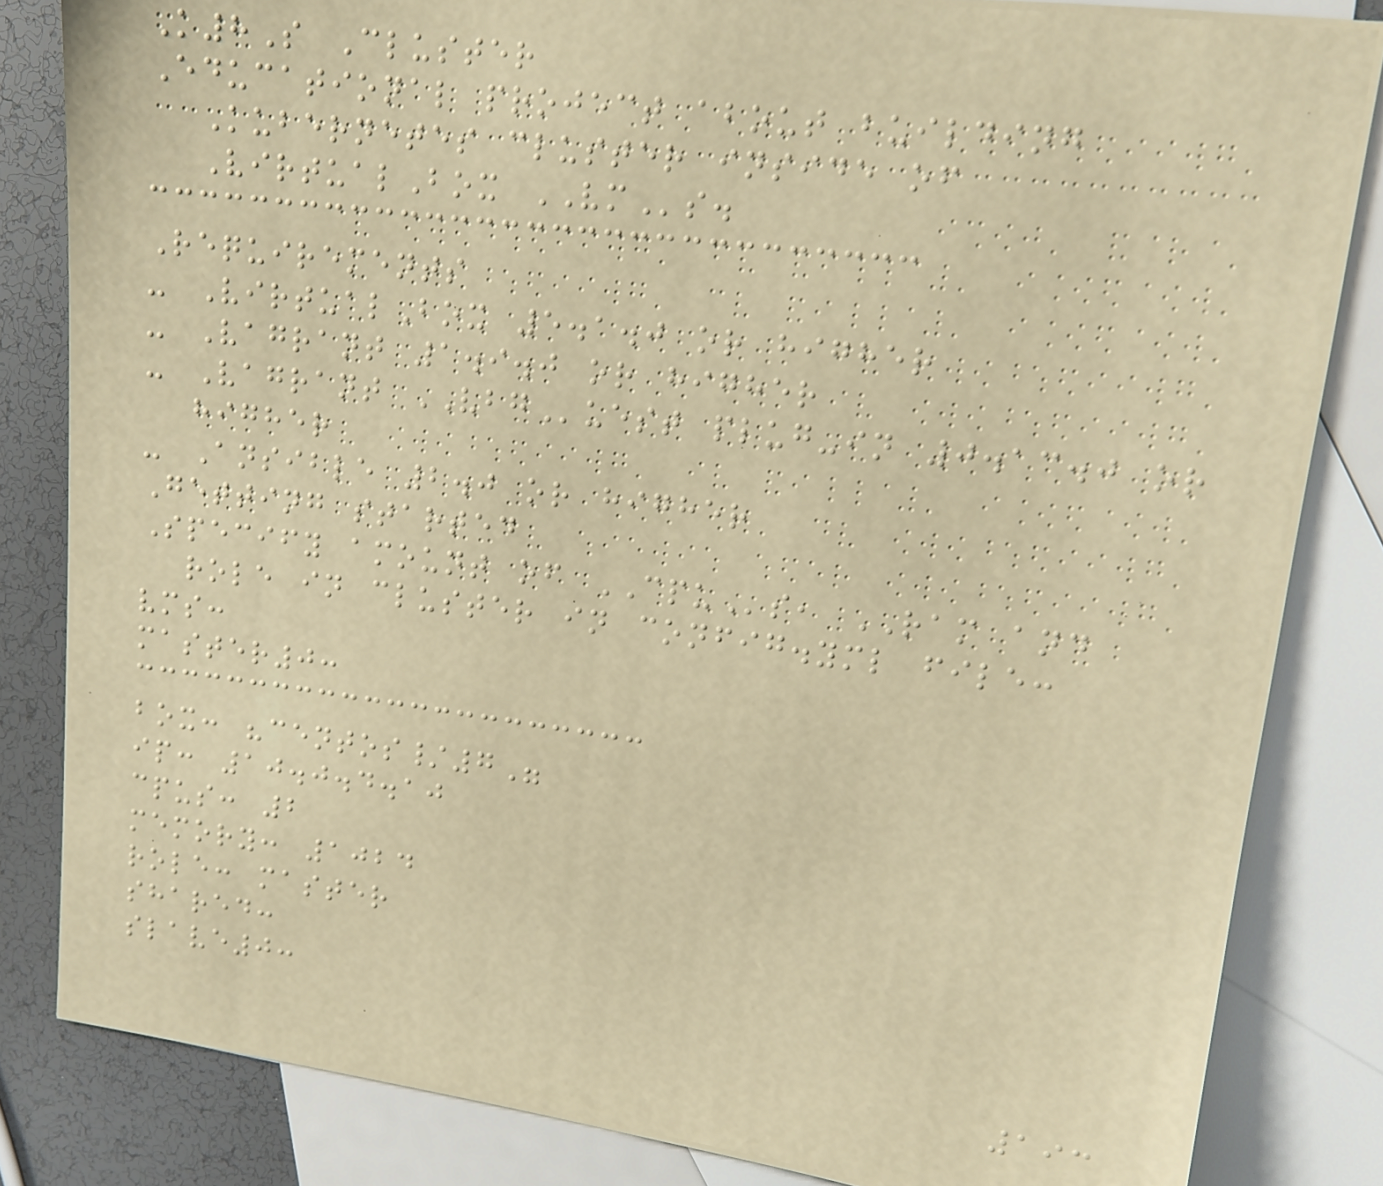K8S Cluster
Educational project about building
Kubernetes cluster inside of
VirtualBox VMs.
Requirements
- VirtualBox 5.1.0 or higher
- Vagrant 1.9.0 or higher
- Vagrant VBGuest plug-in 0.13.0 or
higher
- Ansible 2.0 or higher
Getting started
Specify amount of CPUs, RAM and
role in cluster in config.yml file:
vms:
master0:
box: "centos/7"
ip: 10.0.4.10
cpus: 2
memory: 1024
role: master
shared:
slave0:
193
